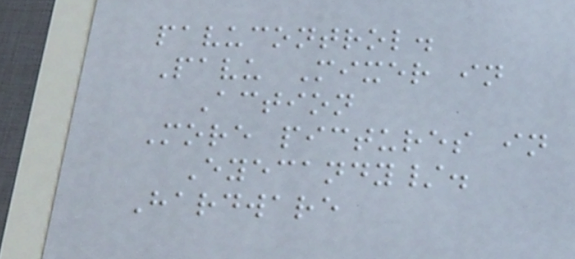pavucontrol.
Pavu Mixer in
Action
More pictures in
Eyecandy/.
Hardware
